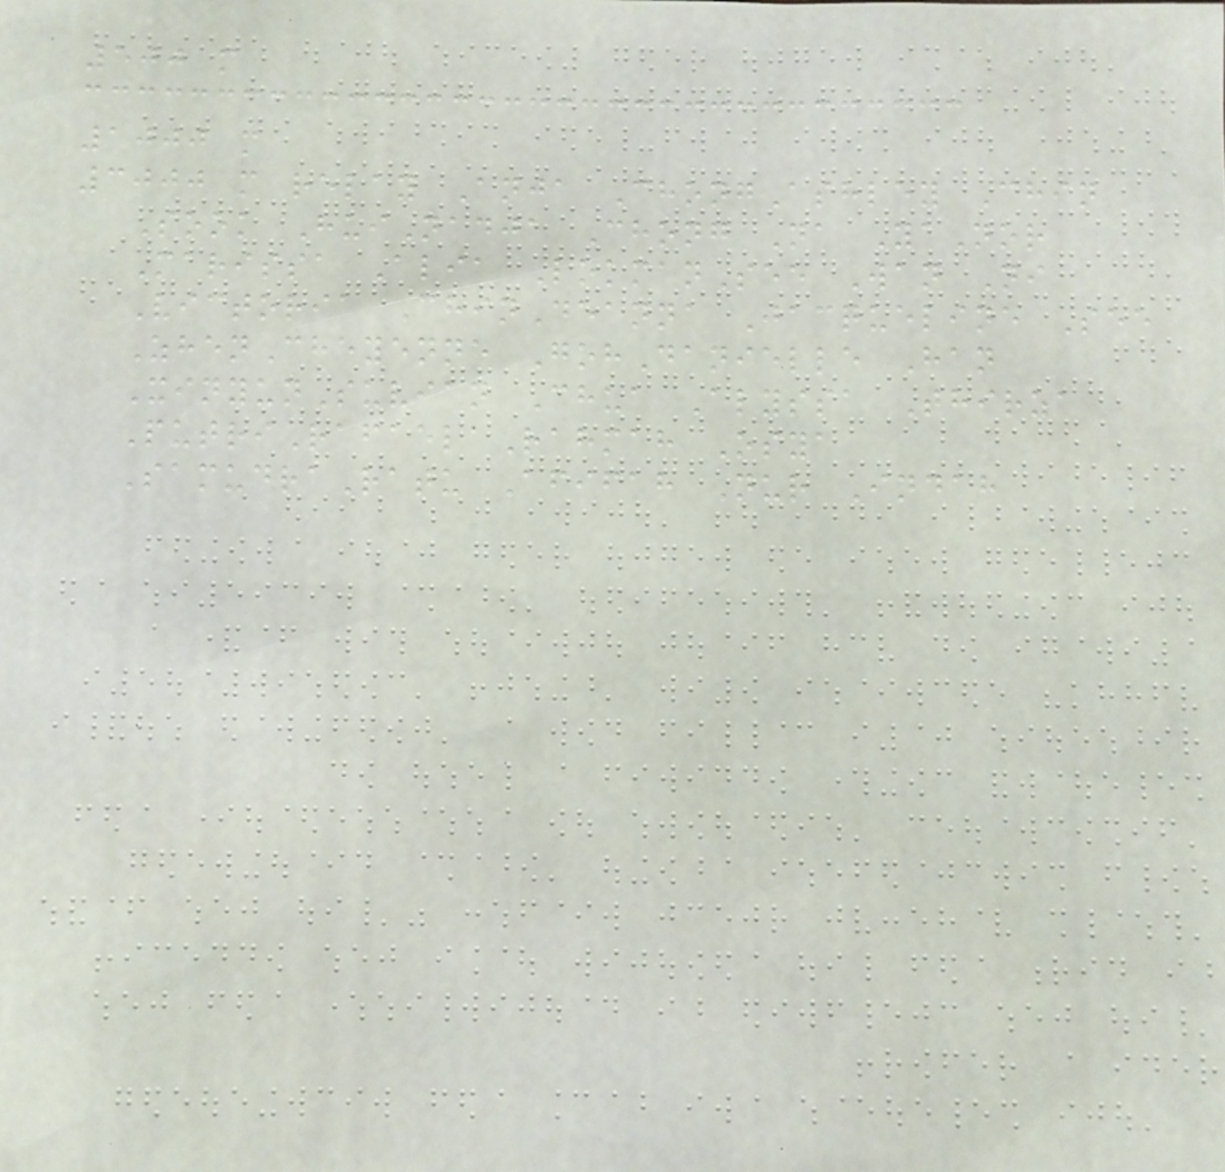500 m
1000 m
3000 m relay Anja ChongAshley Chin
Sook HuiNadja Chong Na YaNor
Marissa Alia LokmanSee Wan Ni
Victoria ChinDeanna Jacqueline See
ZhenCheyenne GohDanielle Han
XinyunSuvian Chua Alyssa Thirza
PutriRafaelaRahmah Osya
SamudraRatu Afifah Nur Indah
